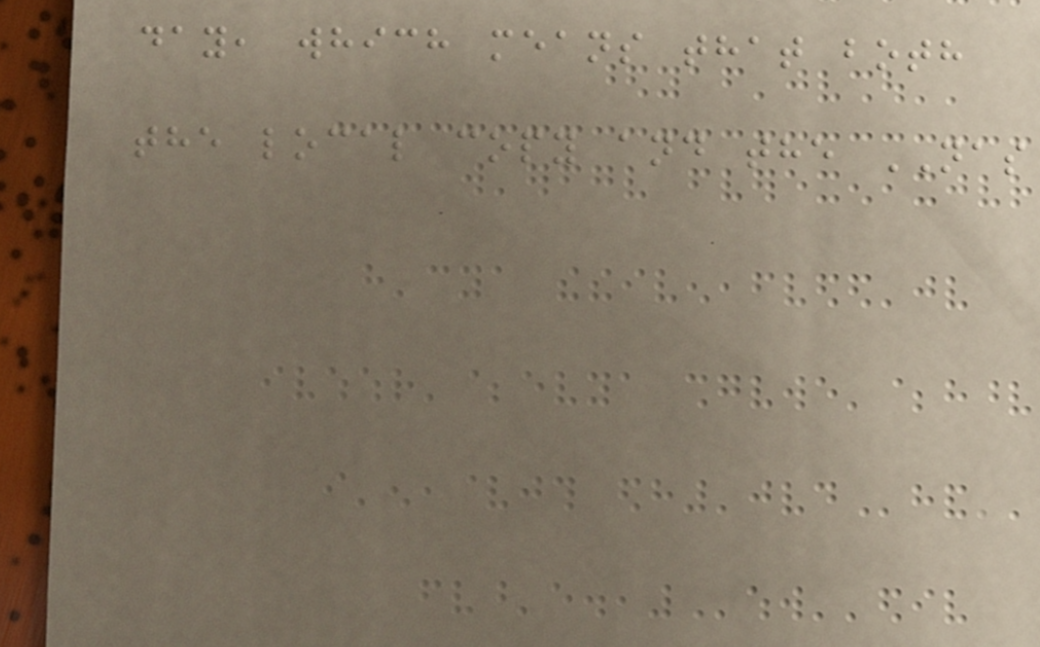day, which means that both
the local copy and the NAS
